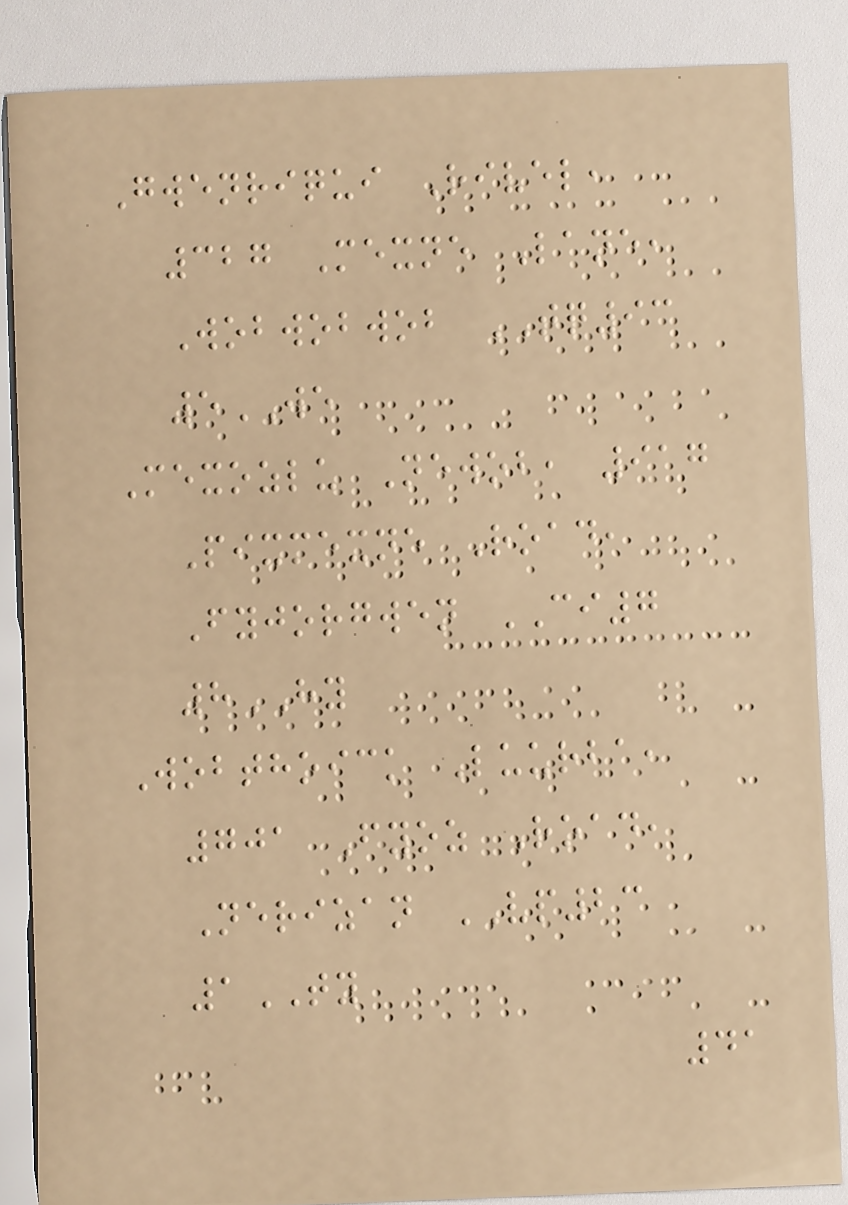Gwenriqui Rivel,
327 Mexne Lane,
Wobwobwob TQ93
5WE
Mexozlu Newob, 917
Pixmexne Road,
Fyjorgwen CI7
8HY
Wobthoick Luurba,
701 Fyoz Road,
Nerizan VP23
1TY
41
